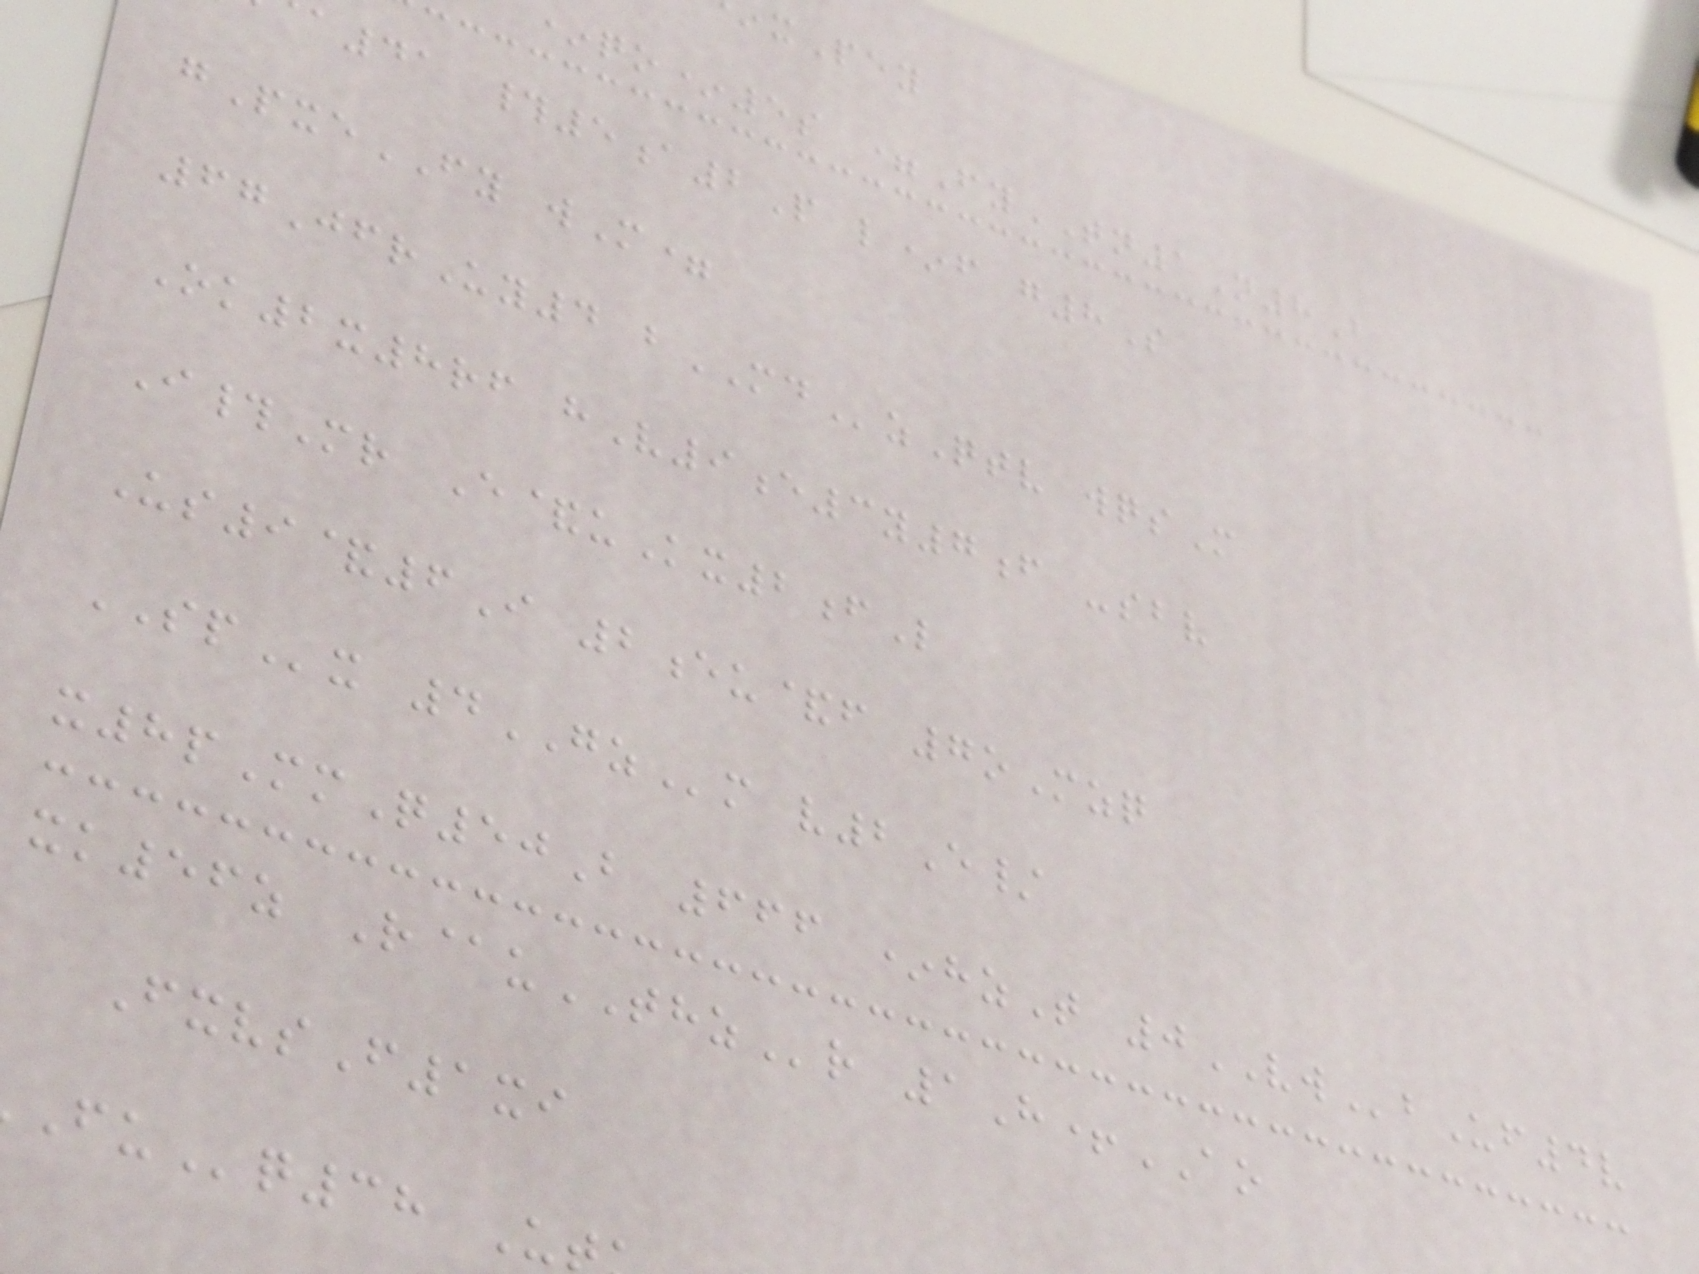*qo*5s =FyTN1N8B
41 #5a2P l*f g8S
gPxeFY wM=
67JfrUy4 bMDzQtv wqsM
Ok2x8rf hV9e3y7f -sbv
I#Mr E&uKx2fL
Us9&6I 2eu&f 7oMzq
SPx 4GZm v2E/
x8pMmQ50B 666 *hzT 0VWbUf4v
xk56z R@uTHZr 1H+AO
FxvsF1xi
